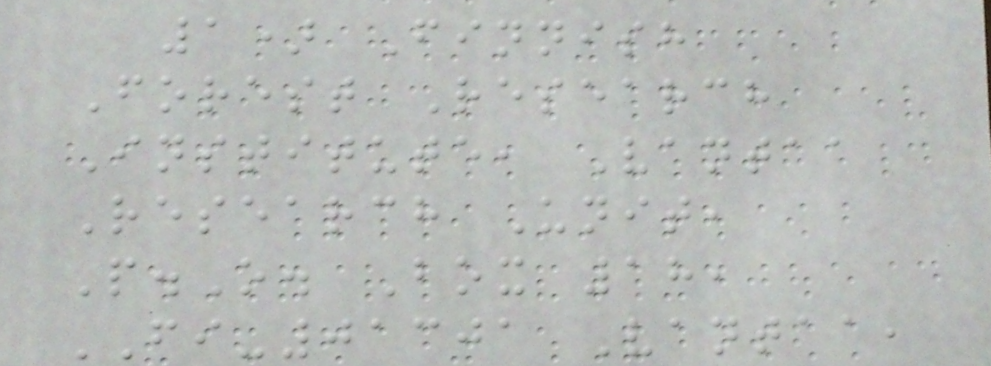1) Finnish
Forest Research
Institute, Vantaa
Research Unit,
P.O. Box 18,
FI-01301 Vantaa,
